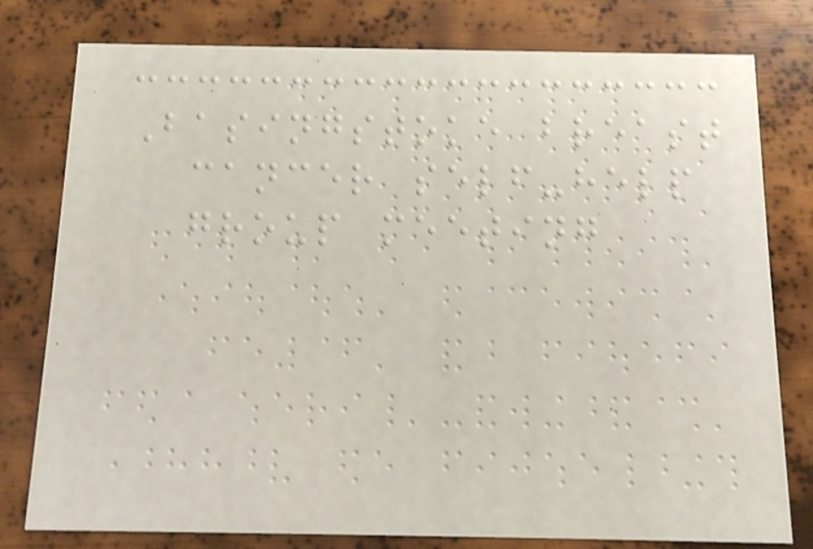Basingstoke breast
cancer self-help
group meeting
